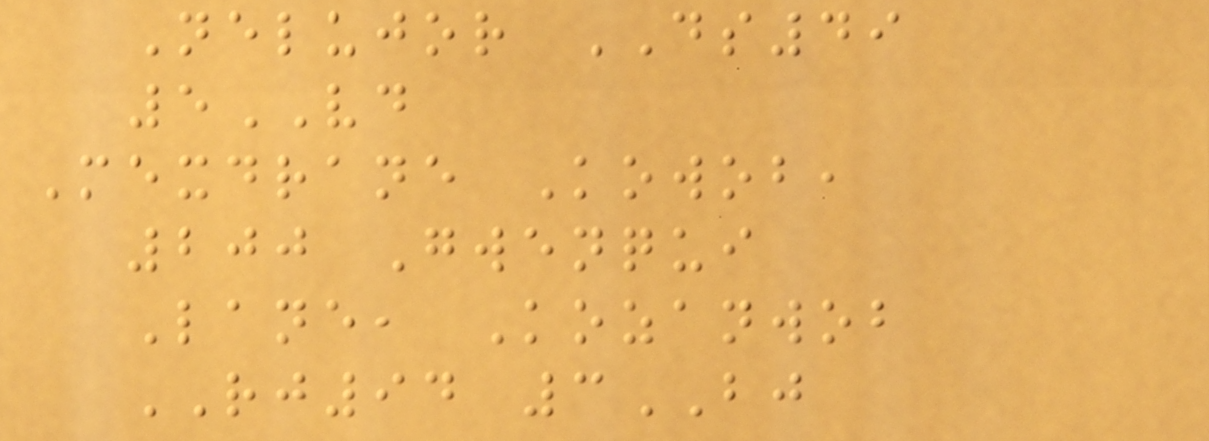Nelujor DS49
5VD
Mexdrane Kowob,
200 Gwenqui
Lane, Kozanwob
RJ94 3BJ
